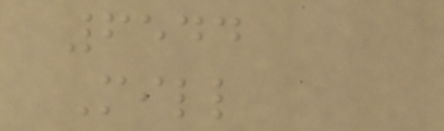6544
Mill
